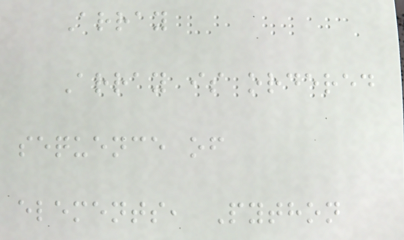Array
Array is ordered
sequence of
elements, Python
